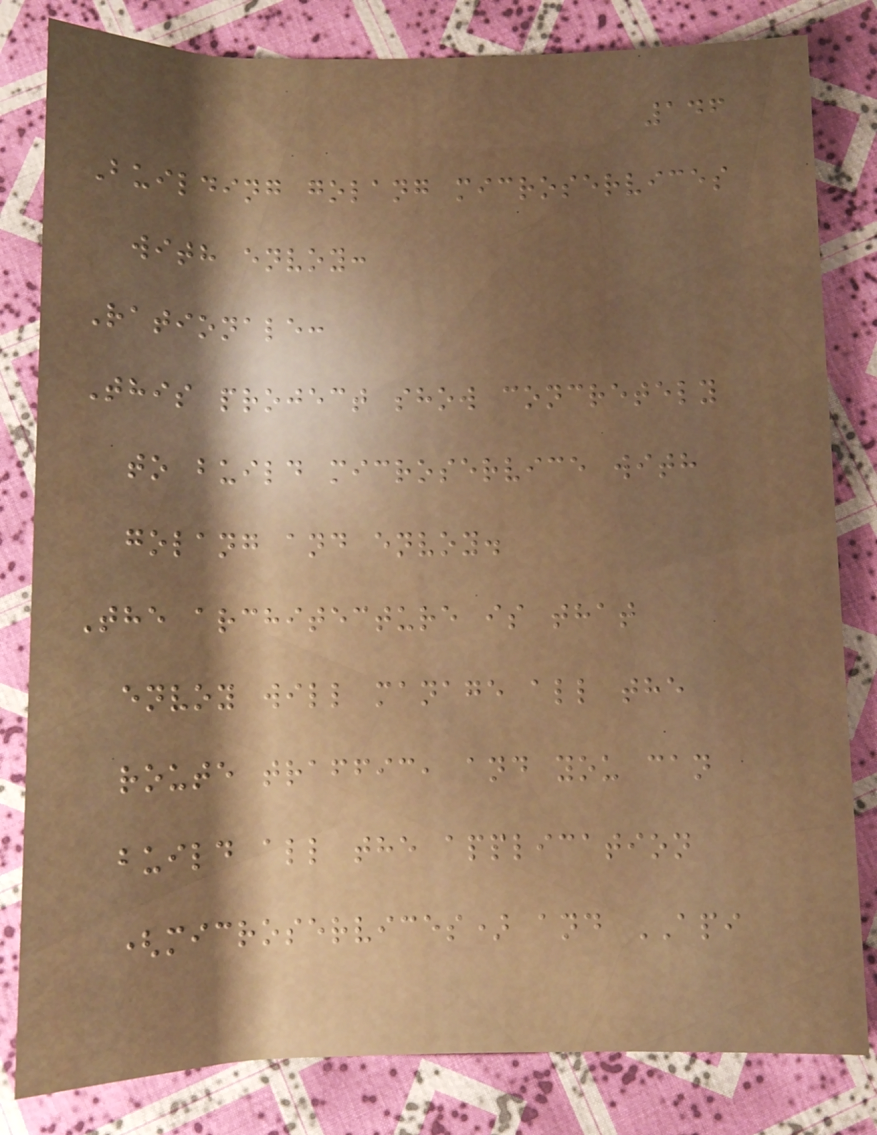146
Building golang microservices
with envoy:
Rationale:
This project show concretely
to build microservice with
golang and envoy.
The architecture is that
envoy will manage all the
route traffic, and you can
build all the application
(microservices) and API
